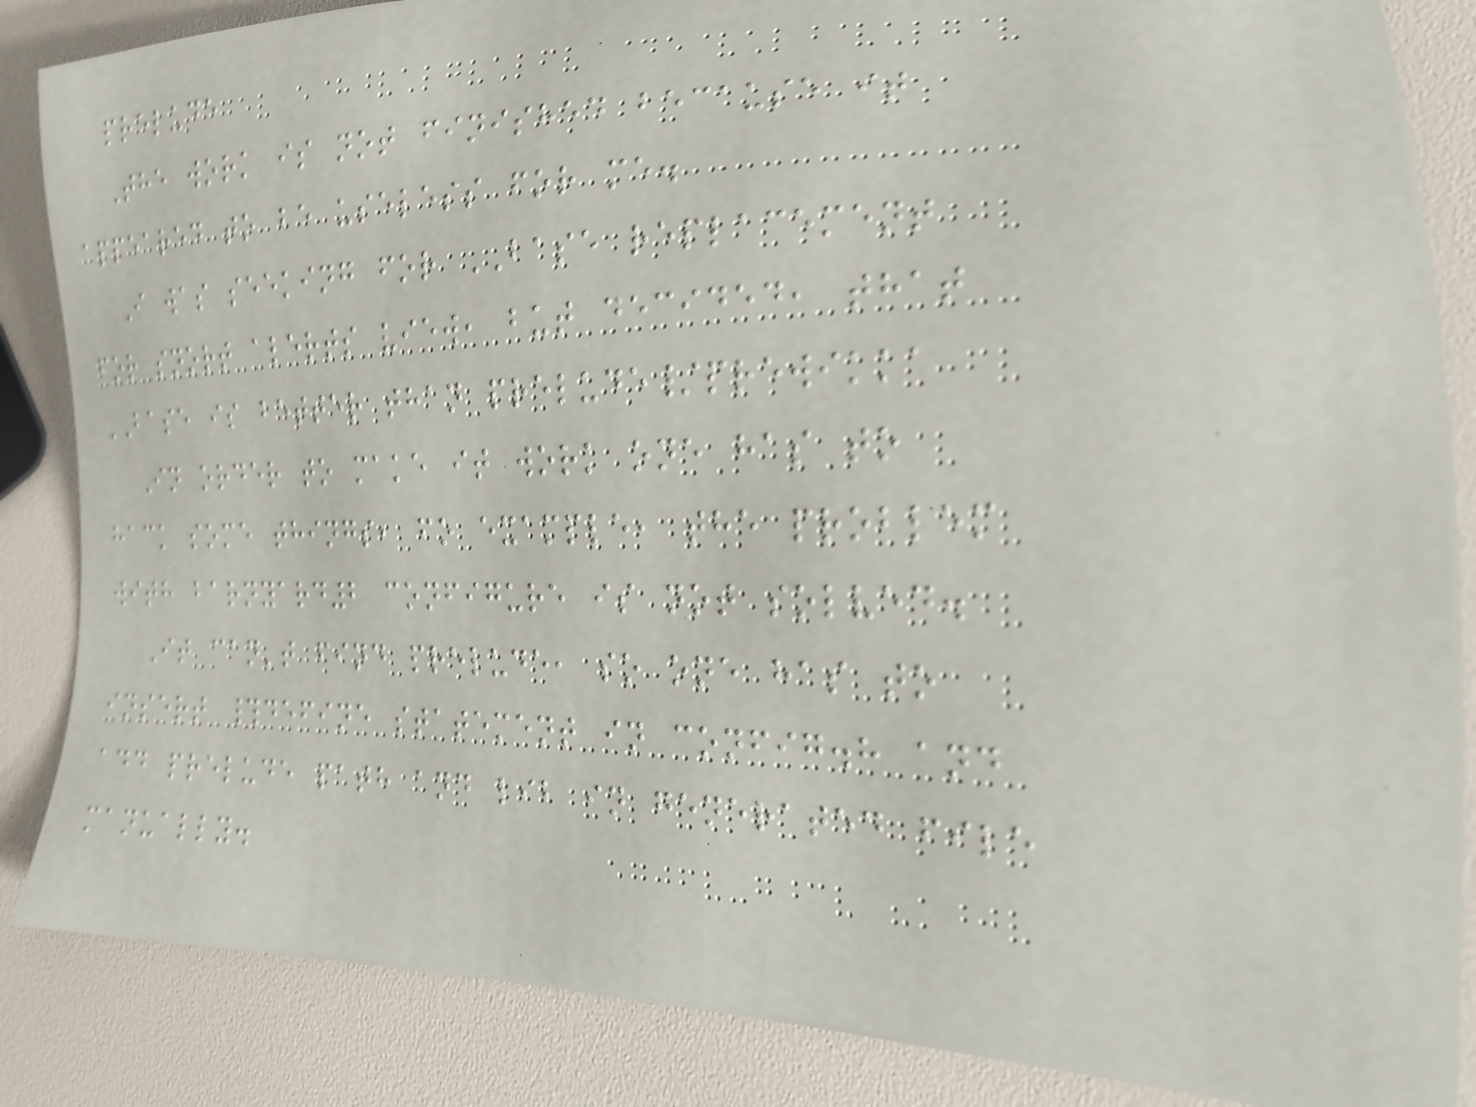prelude
The work is not finished because it
appeared to be useless for me.
I was seeking for BASE replacement
for snort alerts view, but decided, that
BASE is better than prelude/prewikka
In order to make it work one has to
hack some things, fo example, the problem
with barnyard2 configure is not solved.
It can't find prelude, so one has to
insert #define statement in config.h and
add prelude path and lib in generated file
manually.
